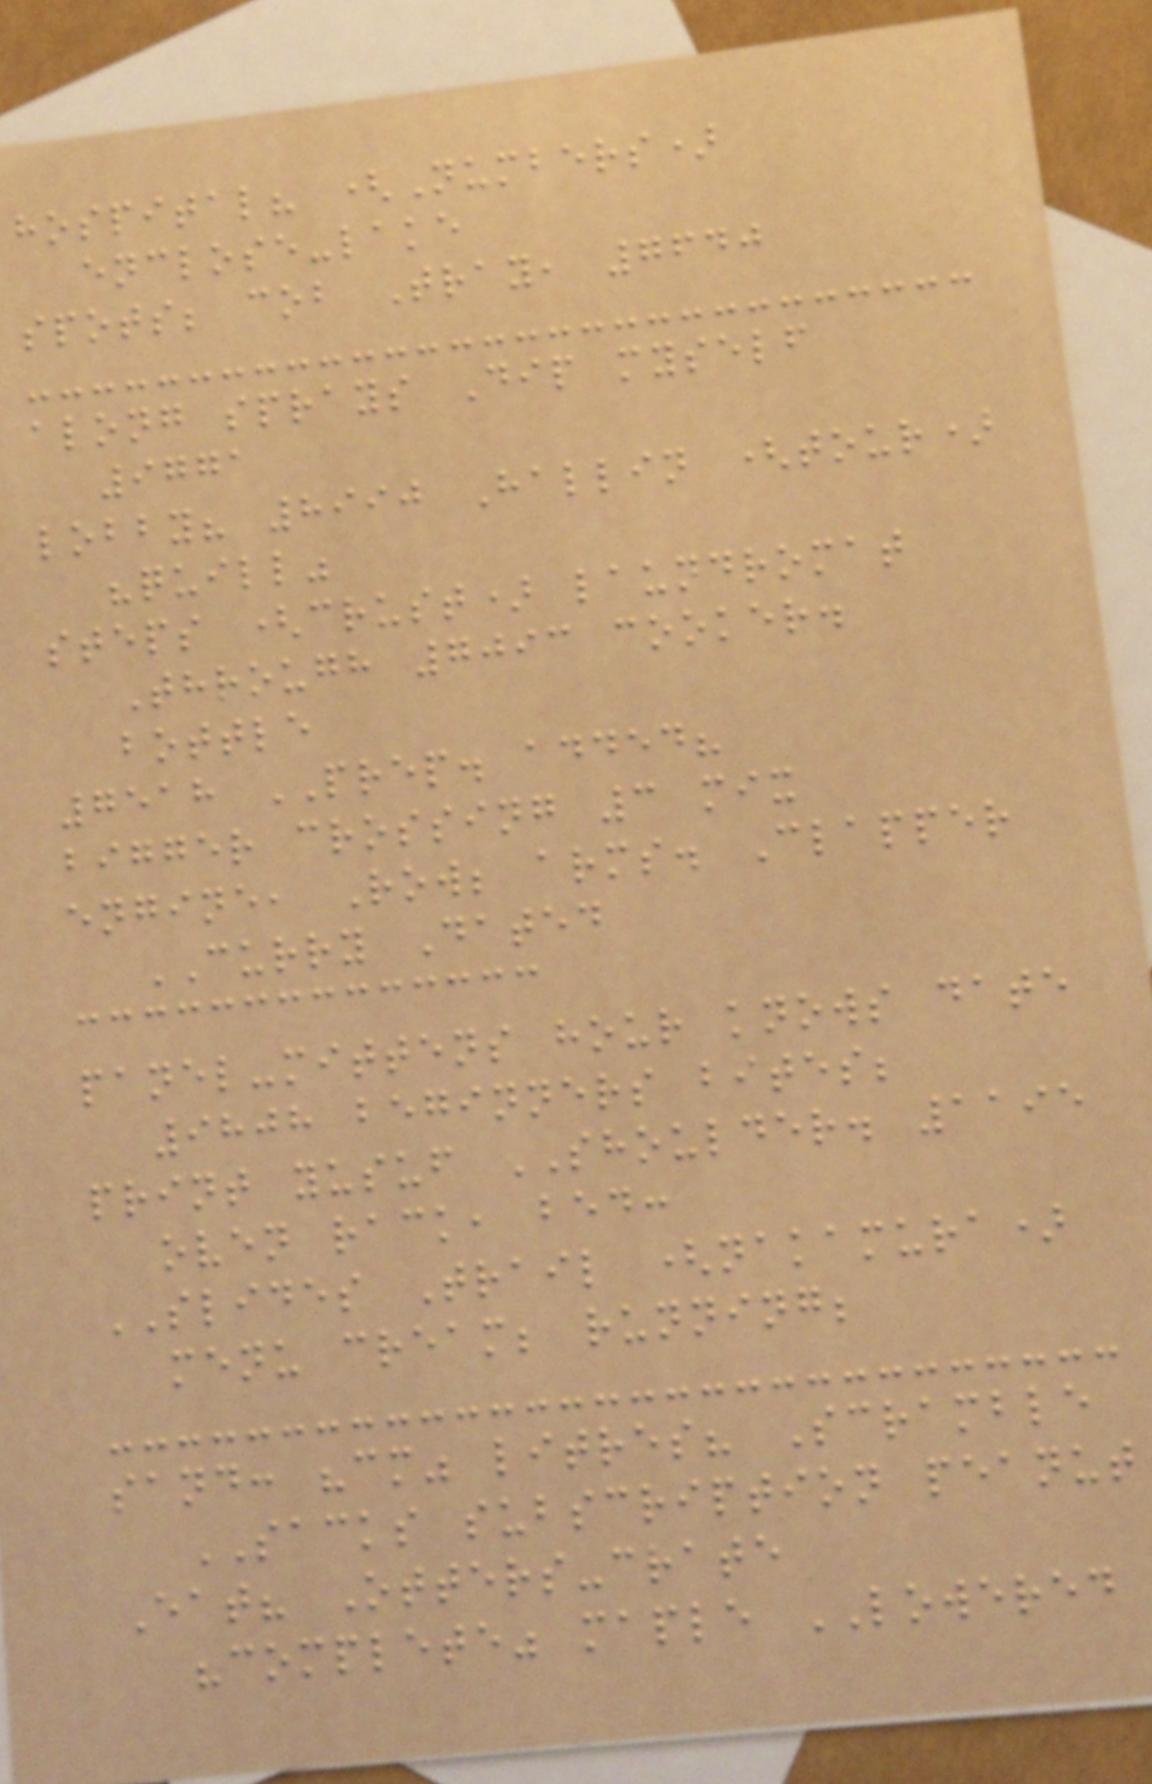hospital? (Numbers)
enclose-lake
spots; cob Tray, 7640
along sprays Dip myself
9771
lobby? 8990 Hallin (tour)
"quill"
steps (crust) laundromat
Through 7093 cooker.
bottle
7518 PREP. added?
bigger crossing 3 mix
engine, Row; arms. Clapper
CURRY Dated
panel-mittens hour knows date
9808 beginners bites;
print yusuf SHOULDER. 1195
oven rack, bed:
SLIDES Trail (nakamura)
menu cream; running;
sand: "cm" litres? Scramble
SACKS subscription peanut
Eat? Otters-crate
"complete" maple LOWERED
